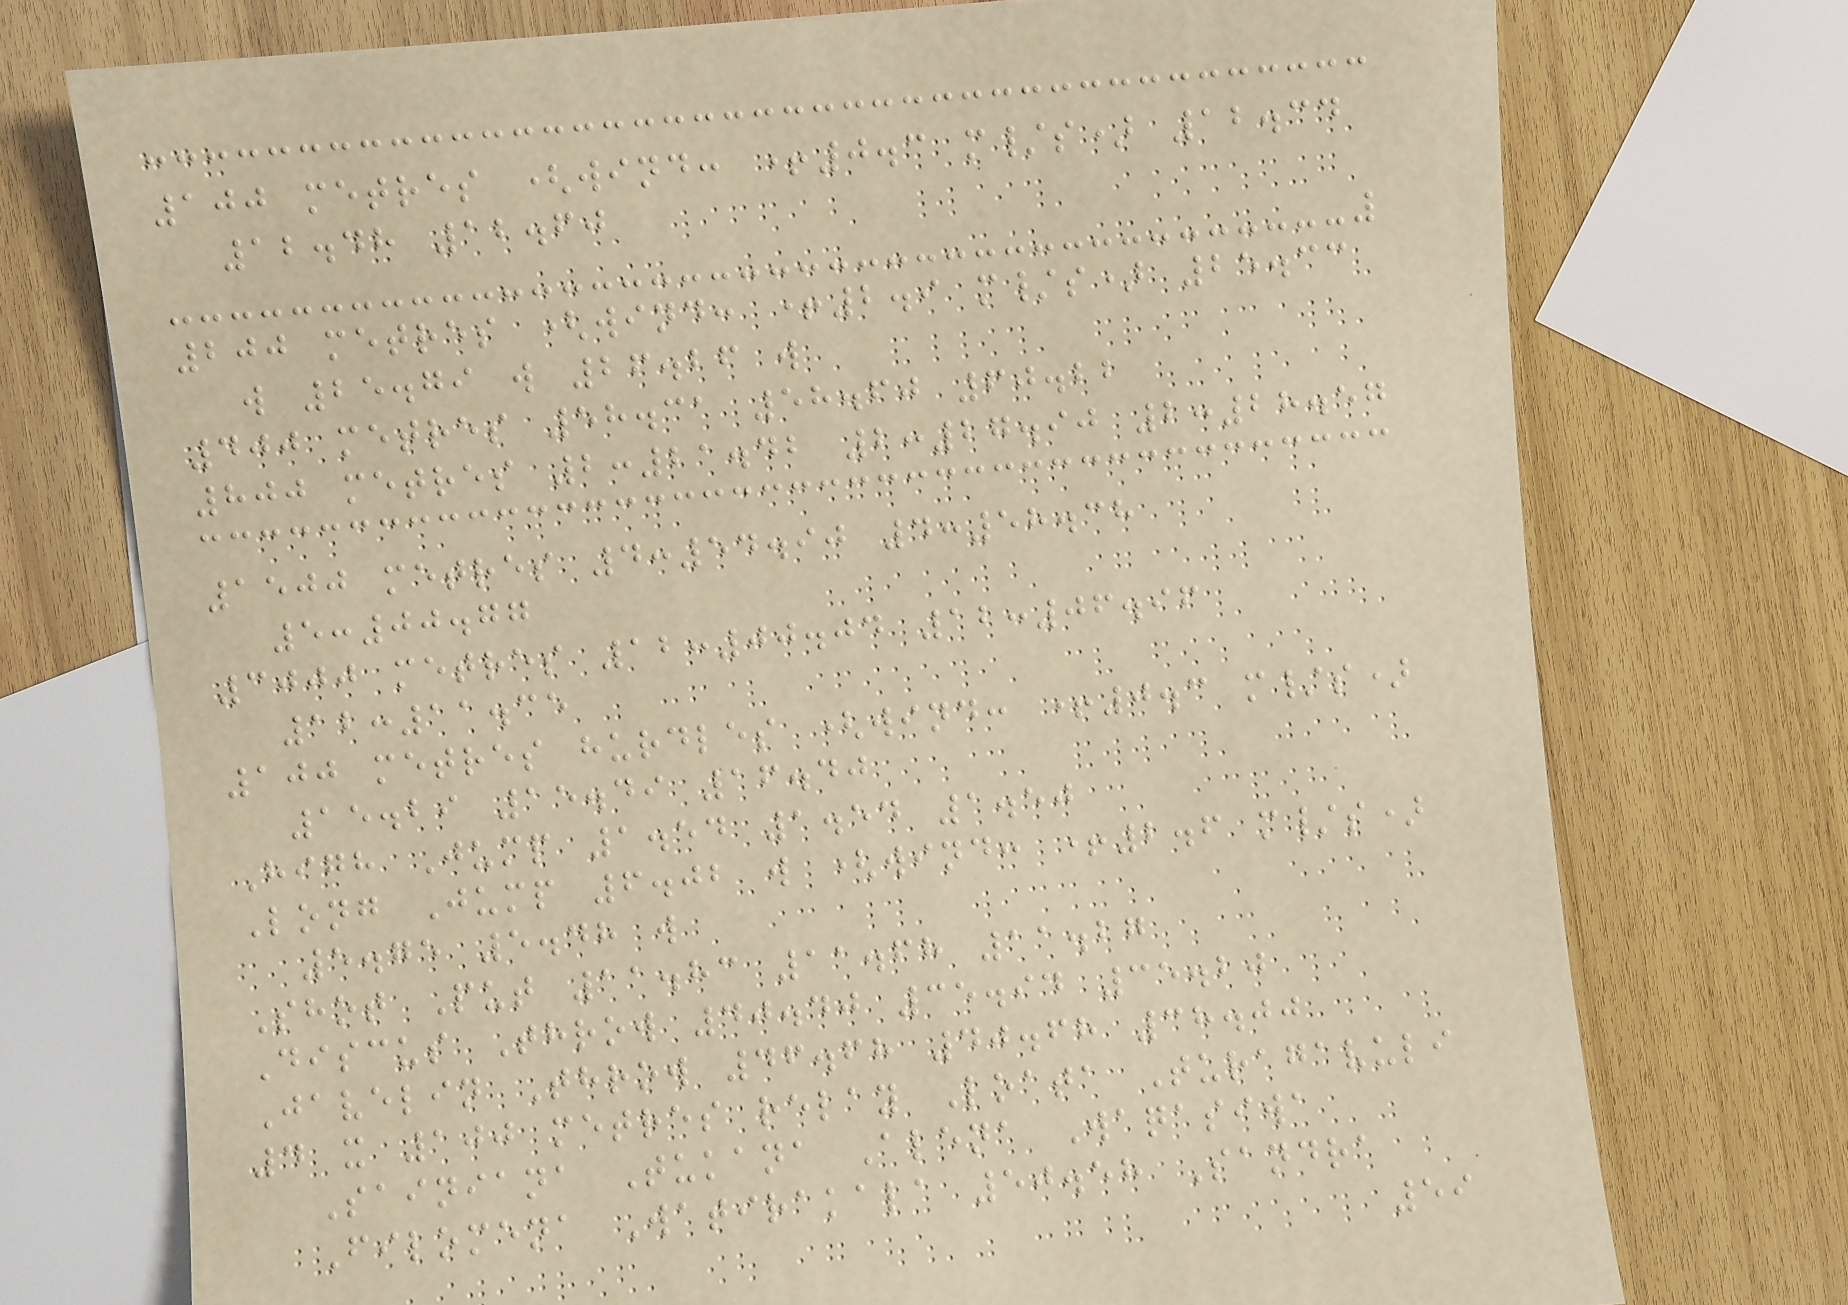100 metres (wind: +0.3 m/s) 12.34
12.48 12.60
200 metres (wind: +2.9 m/s) 25.33
w 25.79 w 26.26 w
400 metres 58.31 58.60 60.22
800 metres 2:21.42 2:27.90 2:28.57
1500 metres 4:54.90 4:58.38
5:00.77
3000 metres 12:00.04 12:06.96
12:11.35
100 metres hurdles (wind: +0.3 m/s)
15.29 15.49 16.40
High Jump 1.54 1.54 1.50
Long Jump 6.02 w (wind: +2.6 m/s)
5.75 5.48 w
Shot Put 11.83 11.68 11.27
Discus Throw 40.40 35.94 35.20
Javelin Throw 46.68 40.68 38.00
4 x 100 metres relay Loata Turagavuli
Sainiana Tukana Alena Waqasiwa
Filomena Watirakala 50.58 Sandra
59
